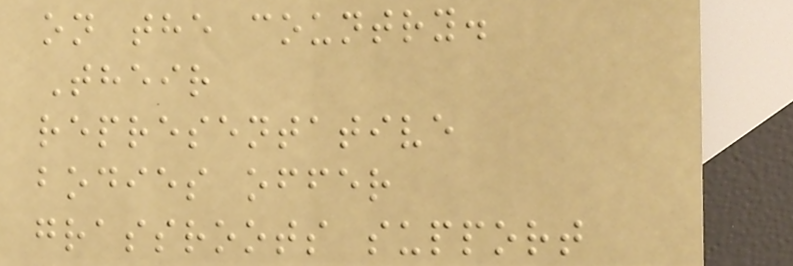on the country.
Their
representative
bodies offer
grassroots support
